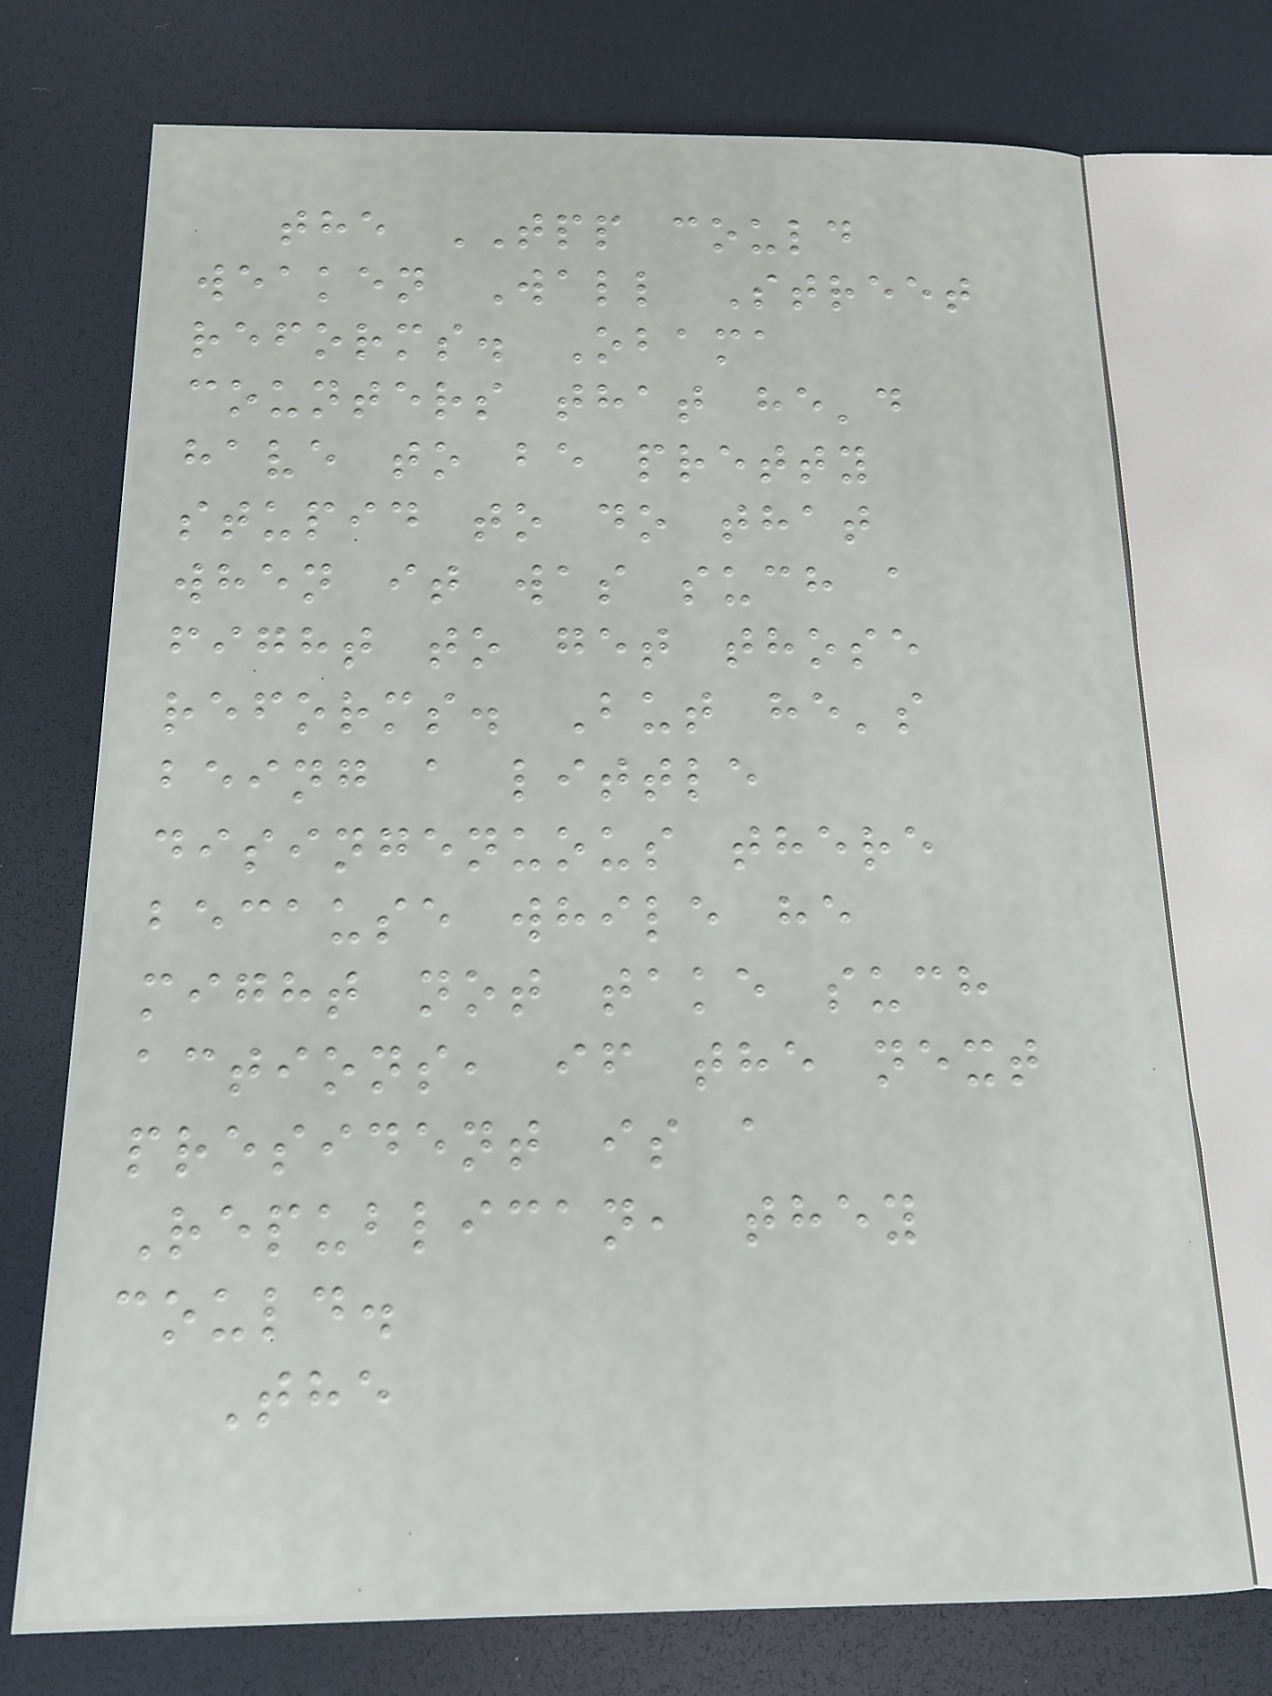the TPP could
weaken Wall Street
reforms. Obama
counters that he'd
have to be pretty
stupid to do that
when it was such a
fight to get those
reforms. But he's
being a little
disingenuous there
because while he
might not take such
actions, if the next
president is a
Republican, they
could.
The
